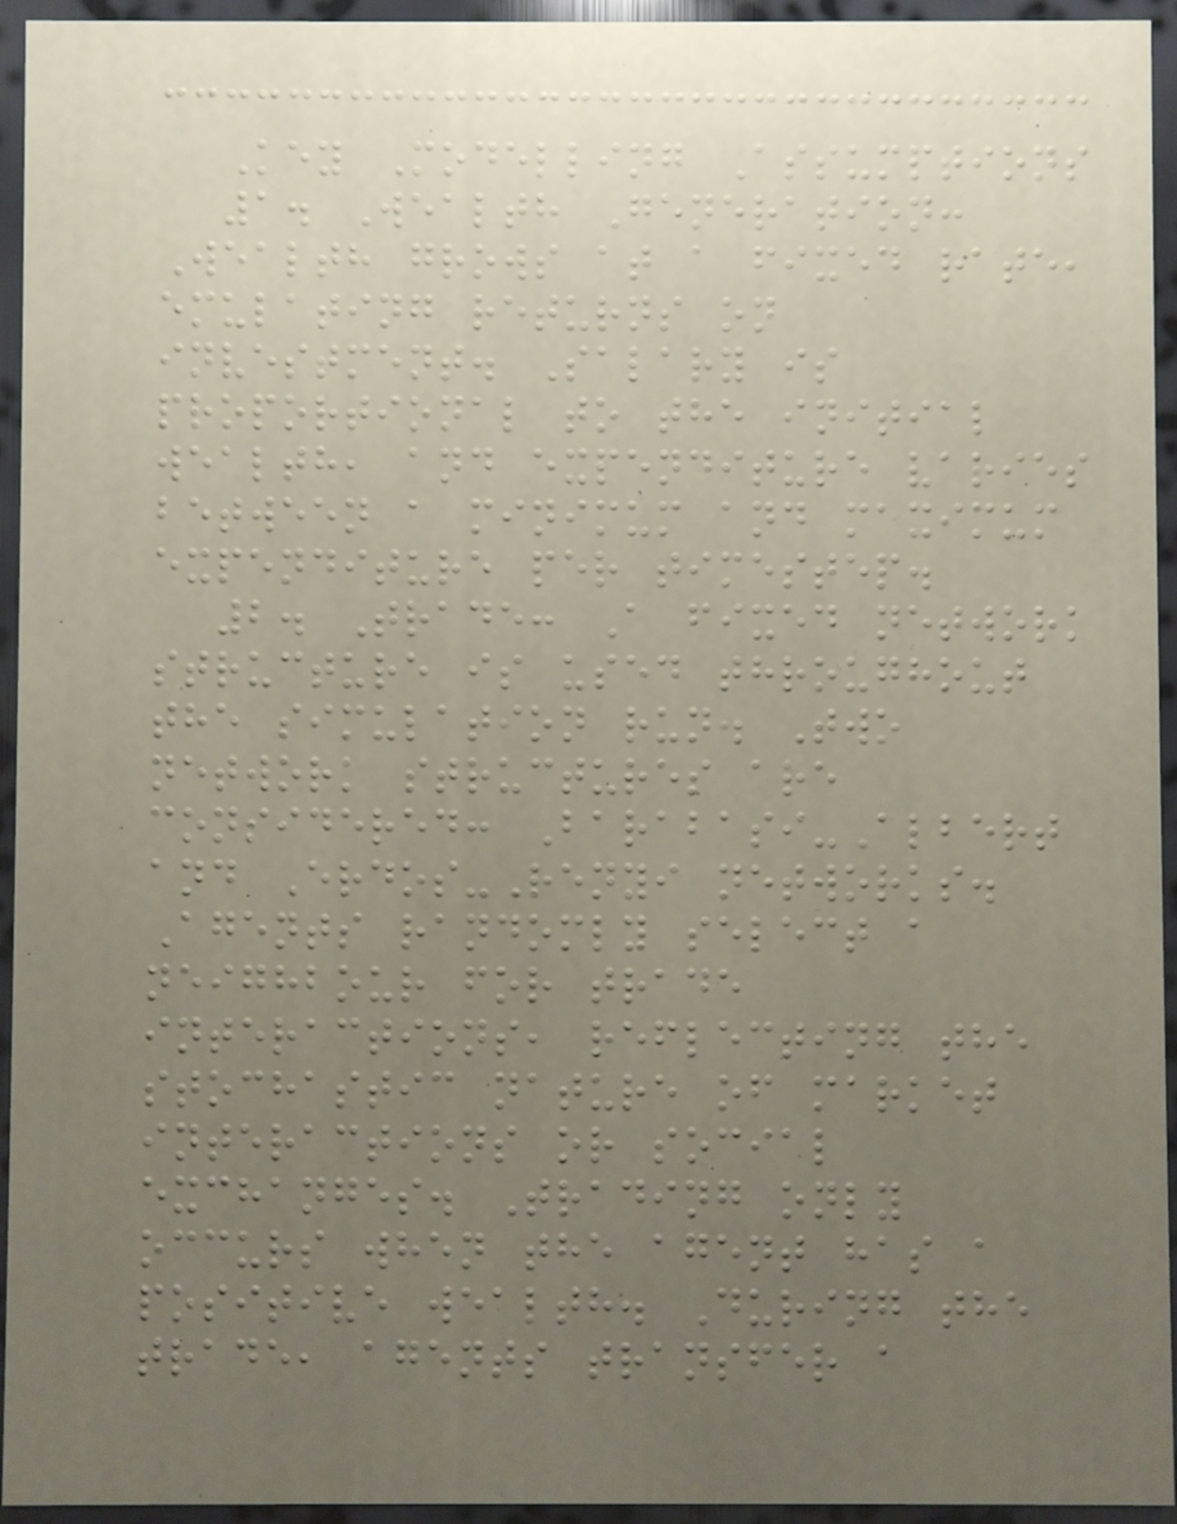Key Modelling Assumptions
1. Wealth Generation:
Wealth grows at a fixed rate,
emulating returns on
investment. Salary is
proportional to the initial
wealth, and expenditure varies
between a minimum and maximum
expenditure per timestep.
2. Trade: A fixed network
structure is used throughout
the simulation run. Two
network structures are
considered: Barabasi-Albert
and Erdos-Renyi networks.
Agents randomly select a
neighbour for trade
interactions, reflecting the
stochastic nature of market
interactions or social
exchanges. Trading only
occurs when the agent has a
positive wealth. During the
trade, agents transfer a
